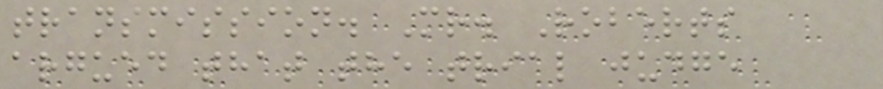transmission. Mr. Roberts
argued that the trial judge
